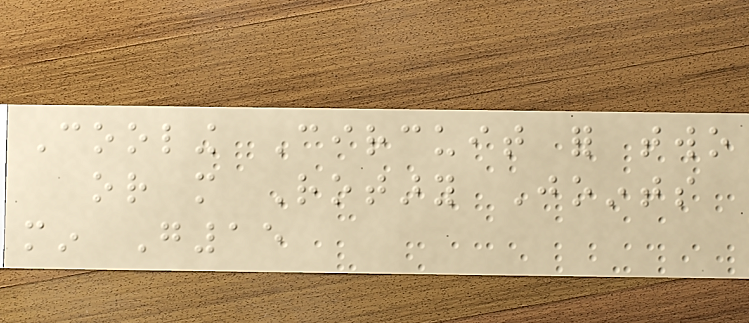Cooling Circuit for two
or more Rotary Joints
min G15
